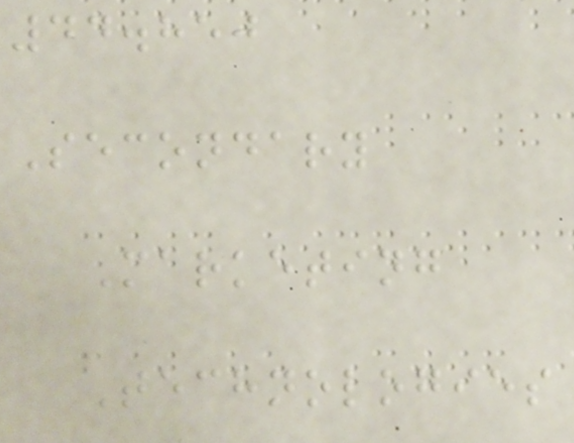44.850
Secondary
Marketing
Technologies
